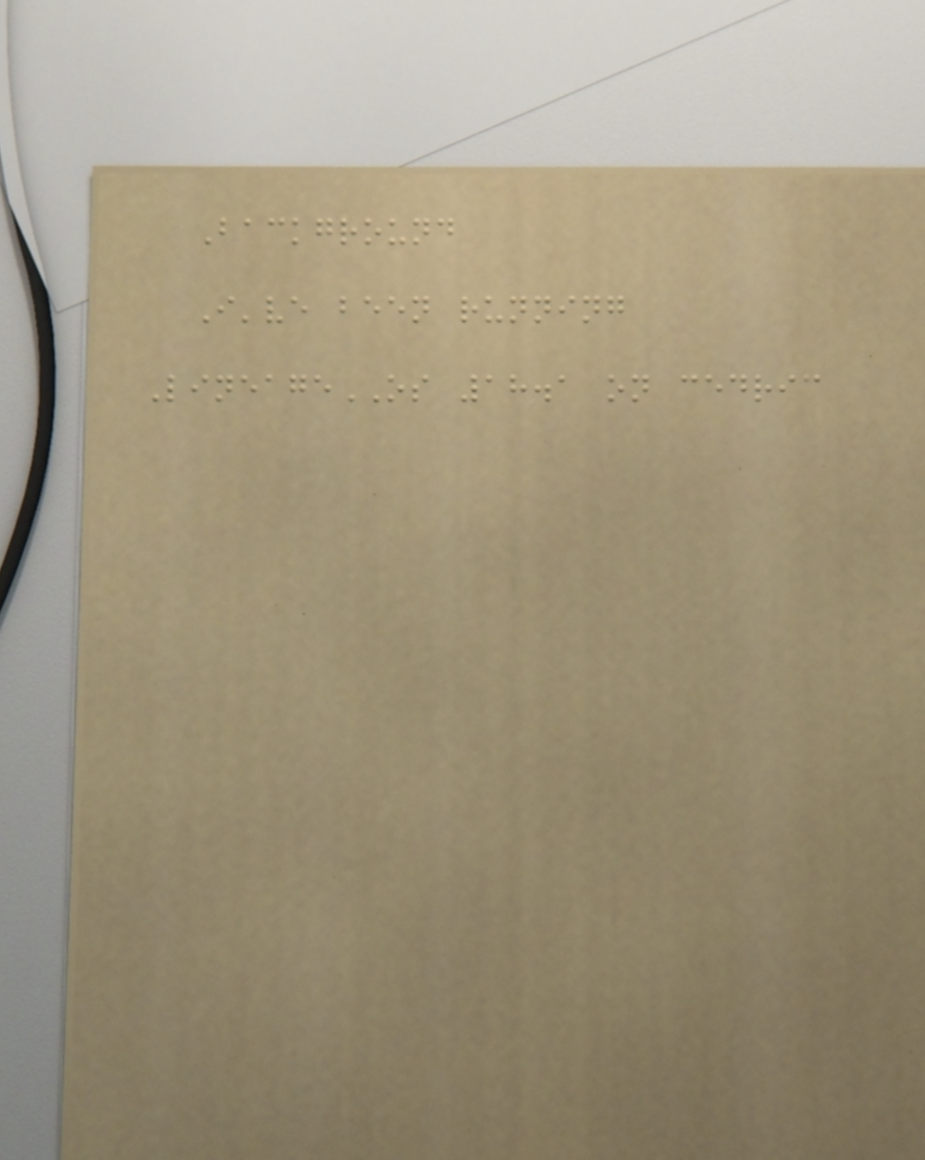Background
I've been running
LineageOS 18.1 on cedric
